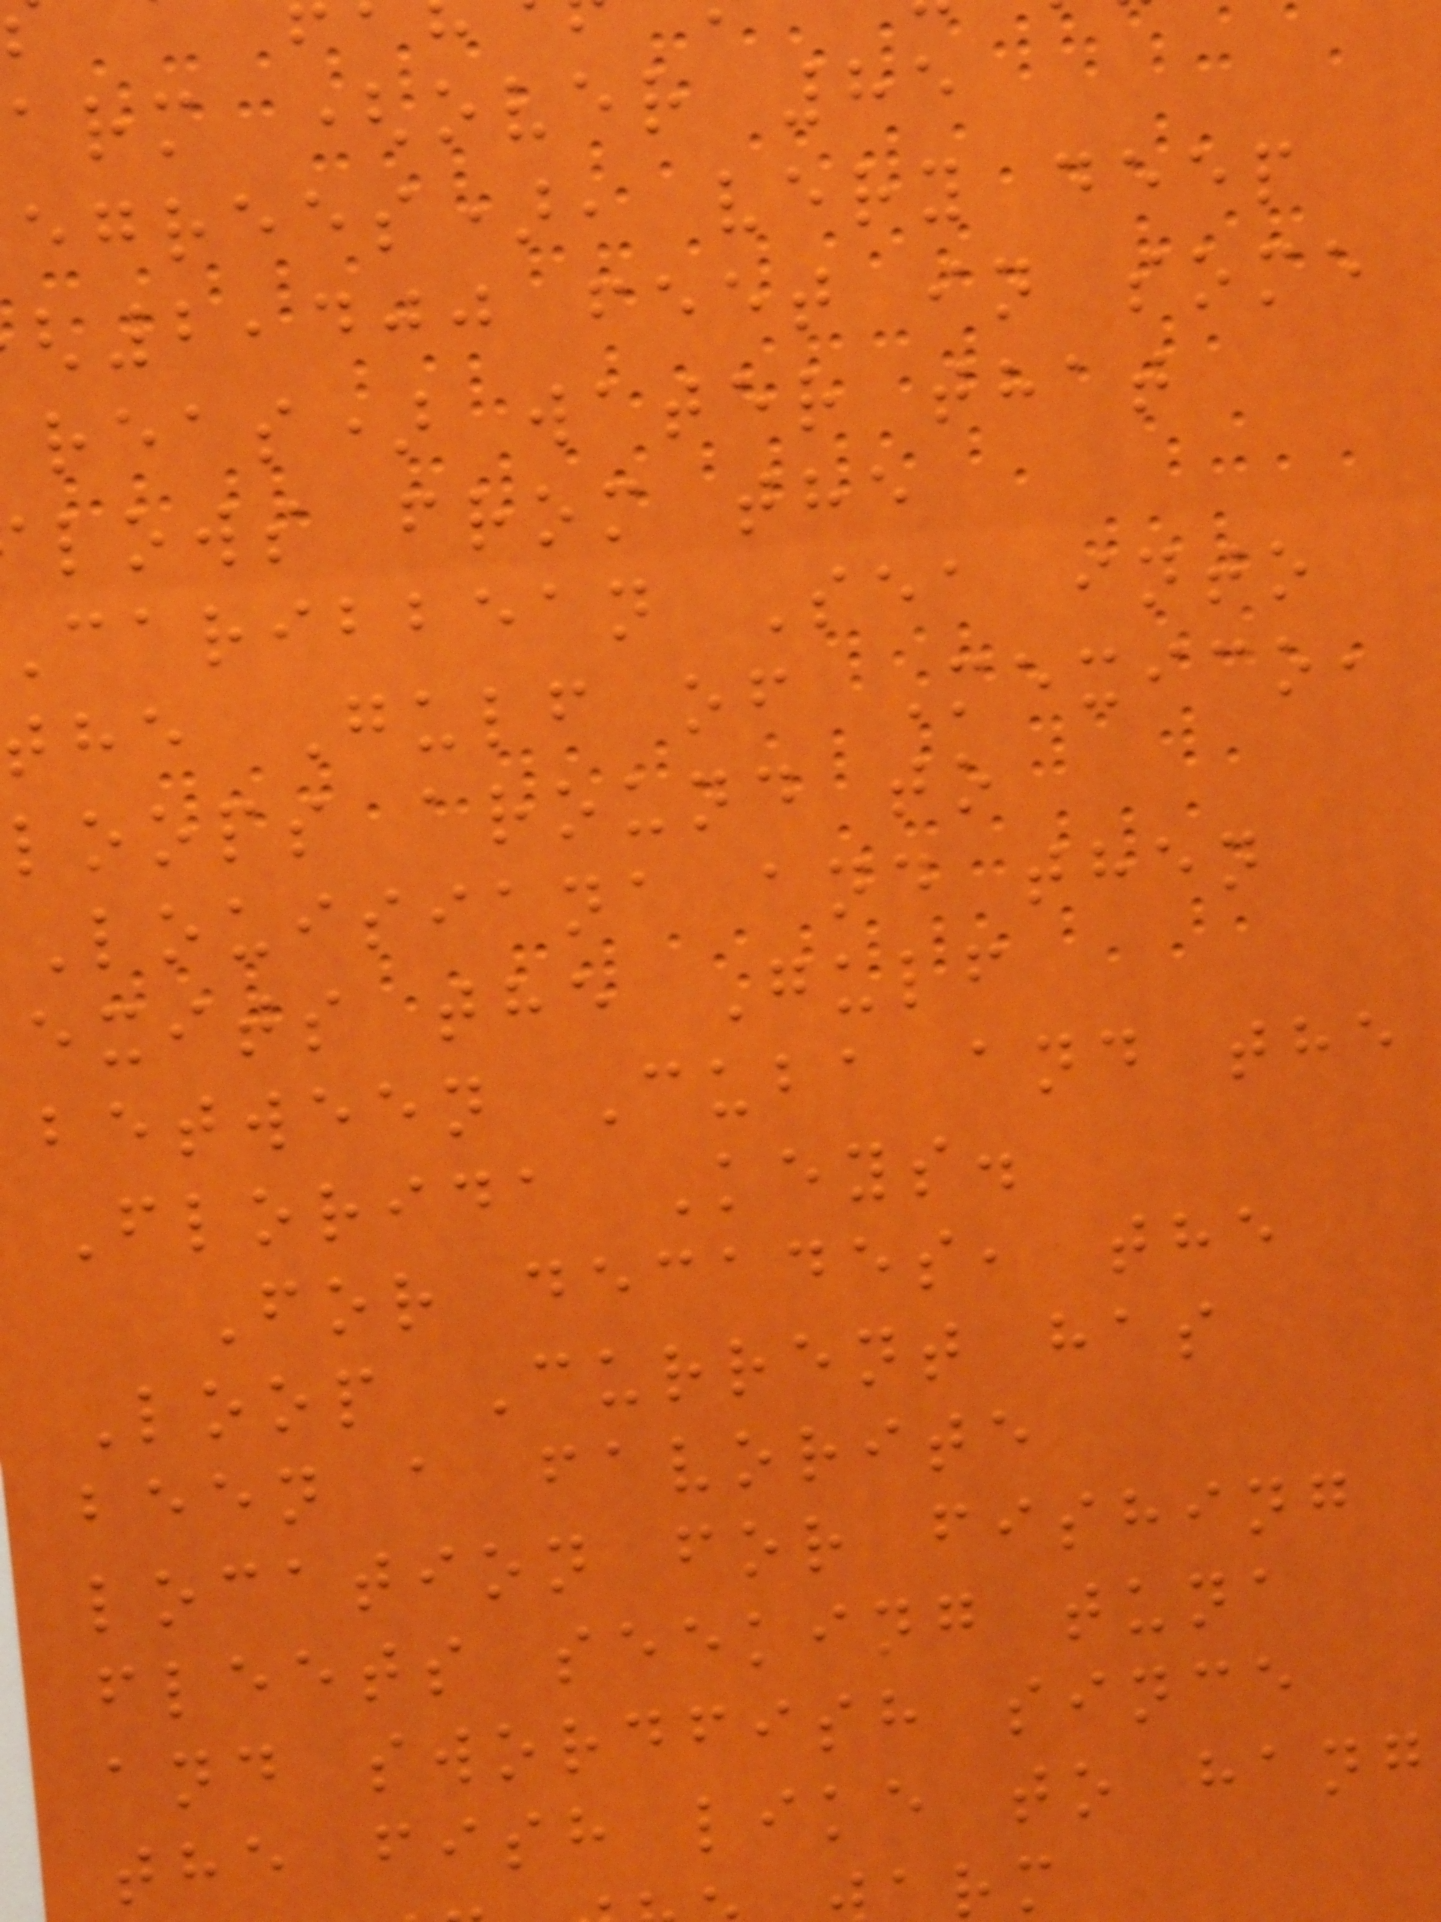arm (over 85
egrees), very deep
2,400 feet in some
reas) water that
lows from the
caribbean Sea into
the Gulf of Mexico,
loops around to
Louisiana and then
exits the Gulf
between Cuba and the
Florida Keys.
For decades, the
Loop Current has
been a favorite
location for fishing
fleets seeking tuna
and swordfish since
the fish like to hang
